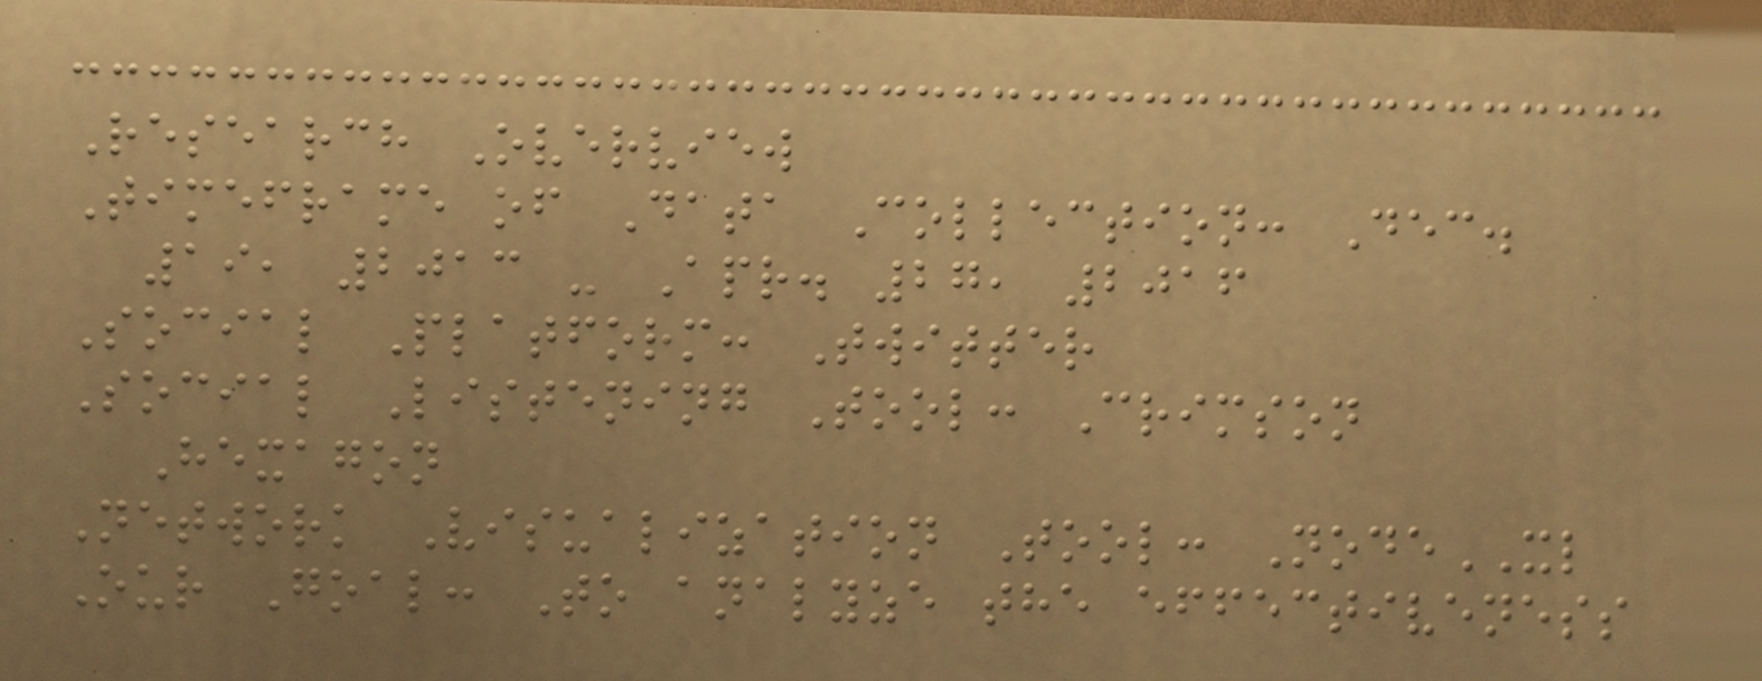Research Overview
Timeframe of Data Collection: Dec.
19, 2013 - Apr. 27, 2016
Social Platform: Twitter
Social Listening Tool: Crimson
Hexagon
Network Visualization Tool: NodeXL
Our Goal: To analyze the effectiveness
